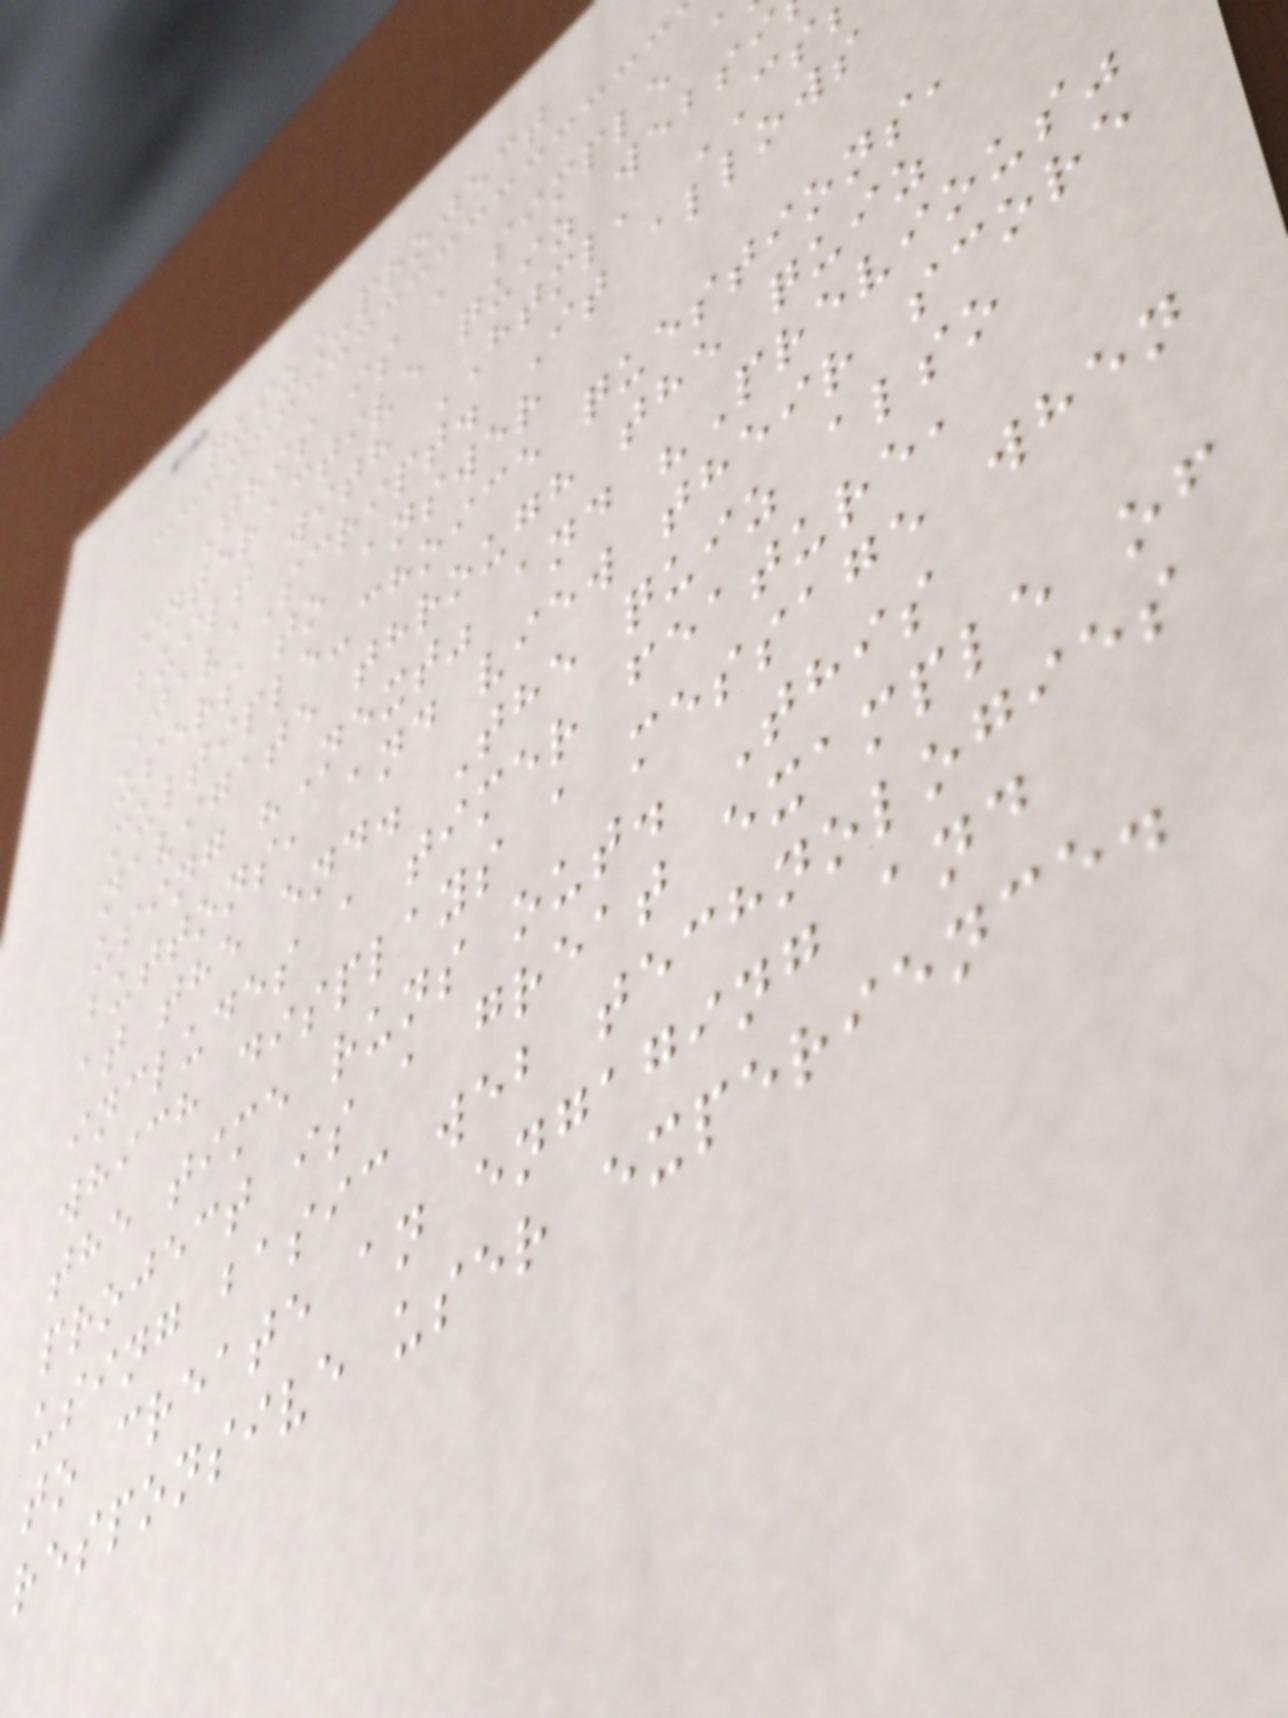quiz_project
This is a simple
interactive quiz websi
built with HTML, CS
JavaScript. It allows
users to answer
multiple-choice questions,
navigate through the quiz
using "Next" and "Previous"
buttons, and view their score
at the end. The quiz also
includes a timer feature,
which displays a message when
the time runs out. This
project is a great example of
using basic web technologies
to create an engaging and
responsive user experience.
